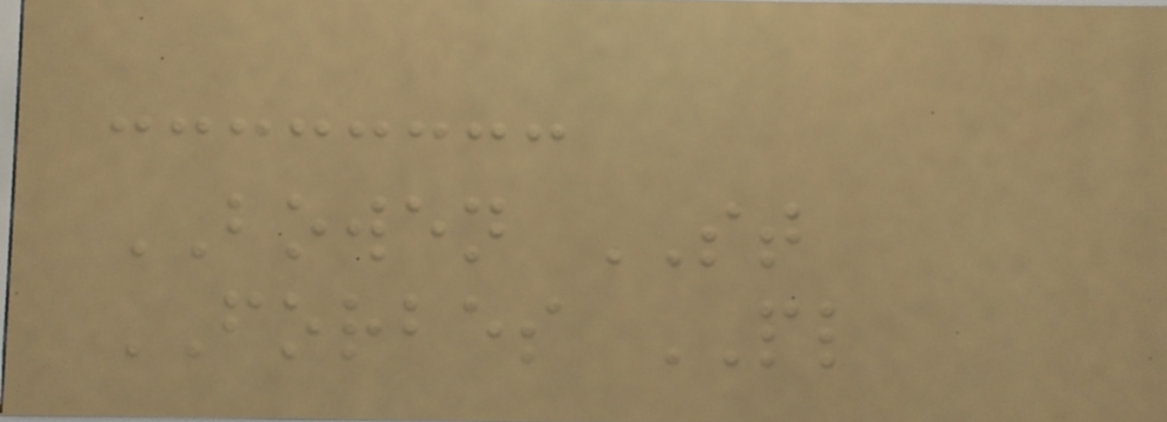BOWEN ST
FORBES PL
